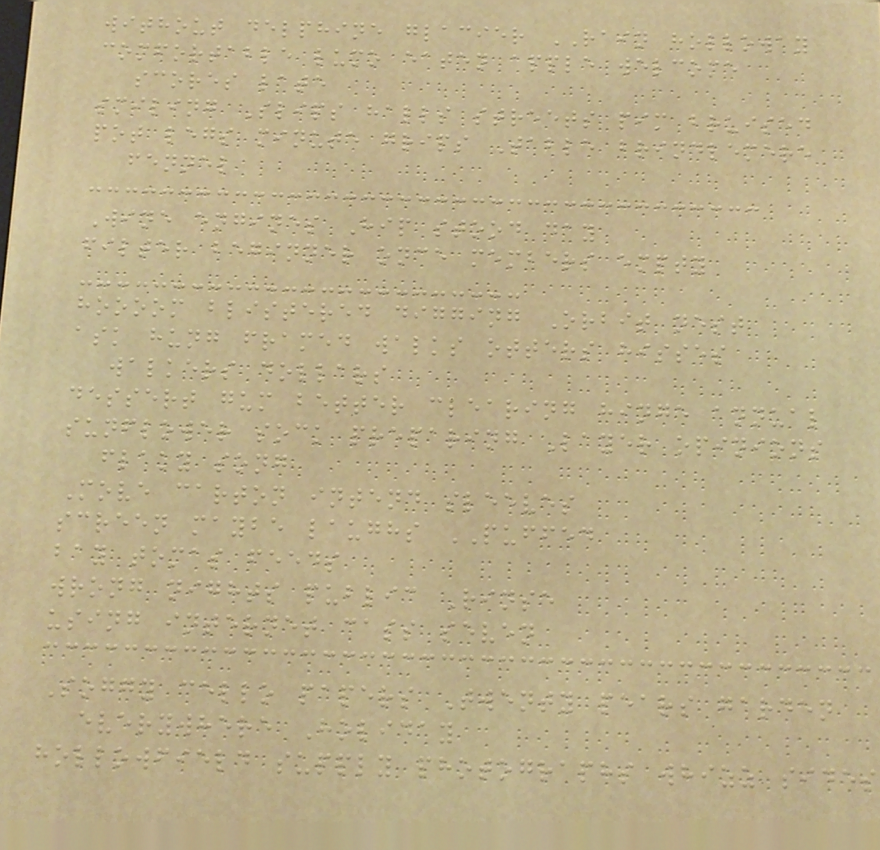without delphine glacier RAIN holloway
comfortable lumo eaten apple welcome
scores late
smiling Slips halls streets pim bruised
pot legs minute grips Table brindlemere
fennel
Wine engines Hip stood day
filter beginner once members empty
hoooom blistered digging Orbit nest
ask hung framed walks otters hisses
walkers dollars
dessert gum better clearing hinge annual
sunflower sock preparing Layer opinions
flaky song
Move carton intend sleeves
screen maybe laughs PUFFED
bay tomas feeds
wrong nights public Rinse
using internet cass seven
Soggy cello papers Twenty pears garden
everywhere Holiday
hollowfield supply photographs whizz sides
